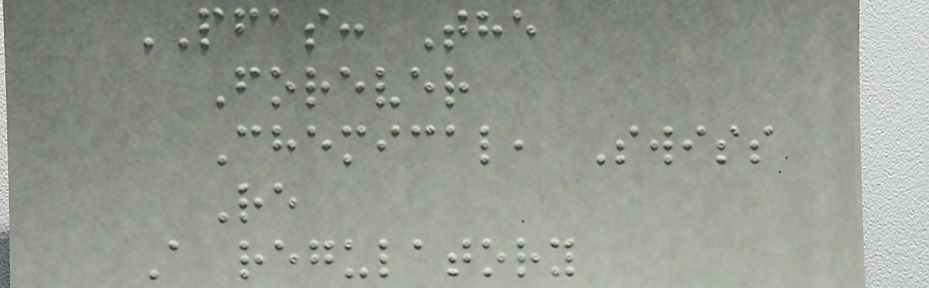PFAS: The
Forever
Chemical, Swiss
Re
A regulatory
